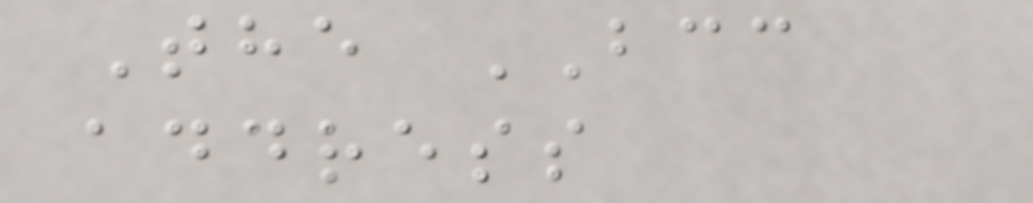The BCC
address
